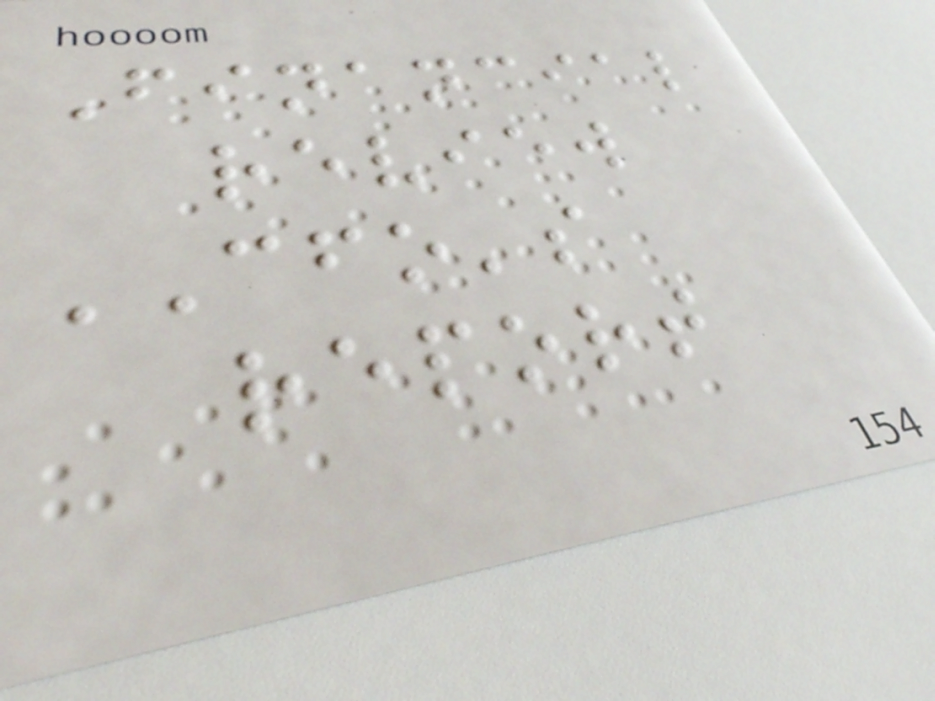Financial
review
CFO's
report
